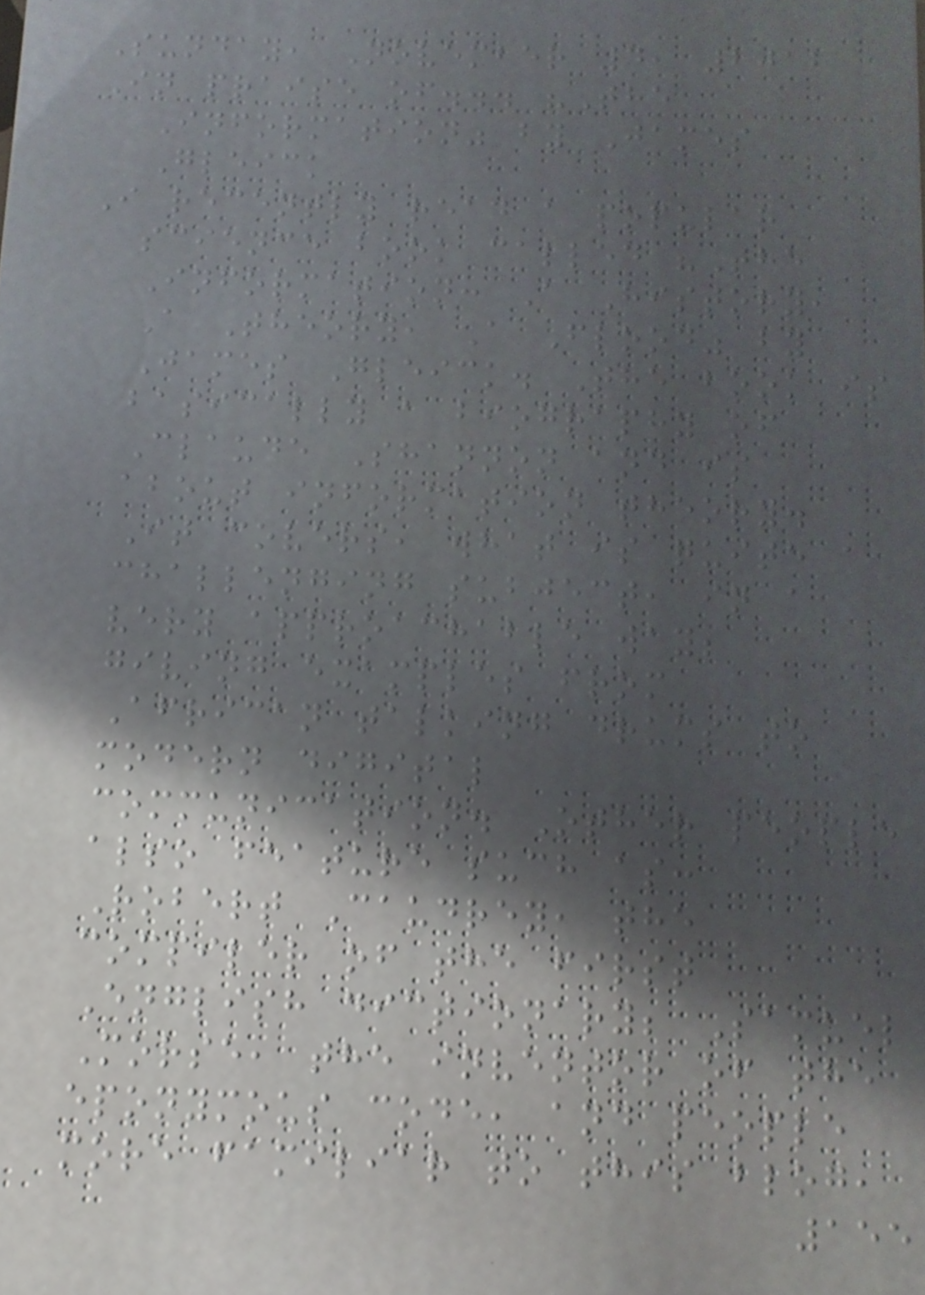Sunday, November 4, 2012
In praise of... "The
Information" by James
Gleick
I recently read a popular
science book called "The
Information: A History,
A Theory, A Flood" by
James Gleick. The book is
basically a biography of
Claude Shannon and is
about information theory.
It covers, what is quite a
challenging subject, in a
very approachable way;
giving examples from
African talking drums to
modern digital
communication. Other people
also feature such as:
Robert Caudrey, the
compiler of the first
English dictionary; Samuel
Morse, the inventor of the
eponymous code, and people
more familiar to this blog,
155
